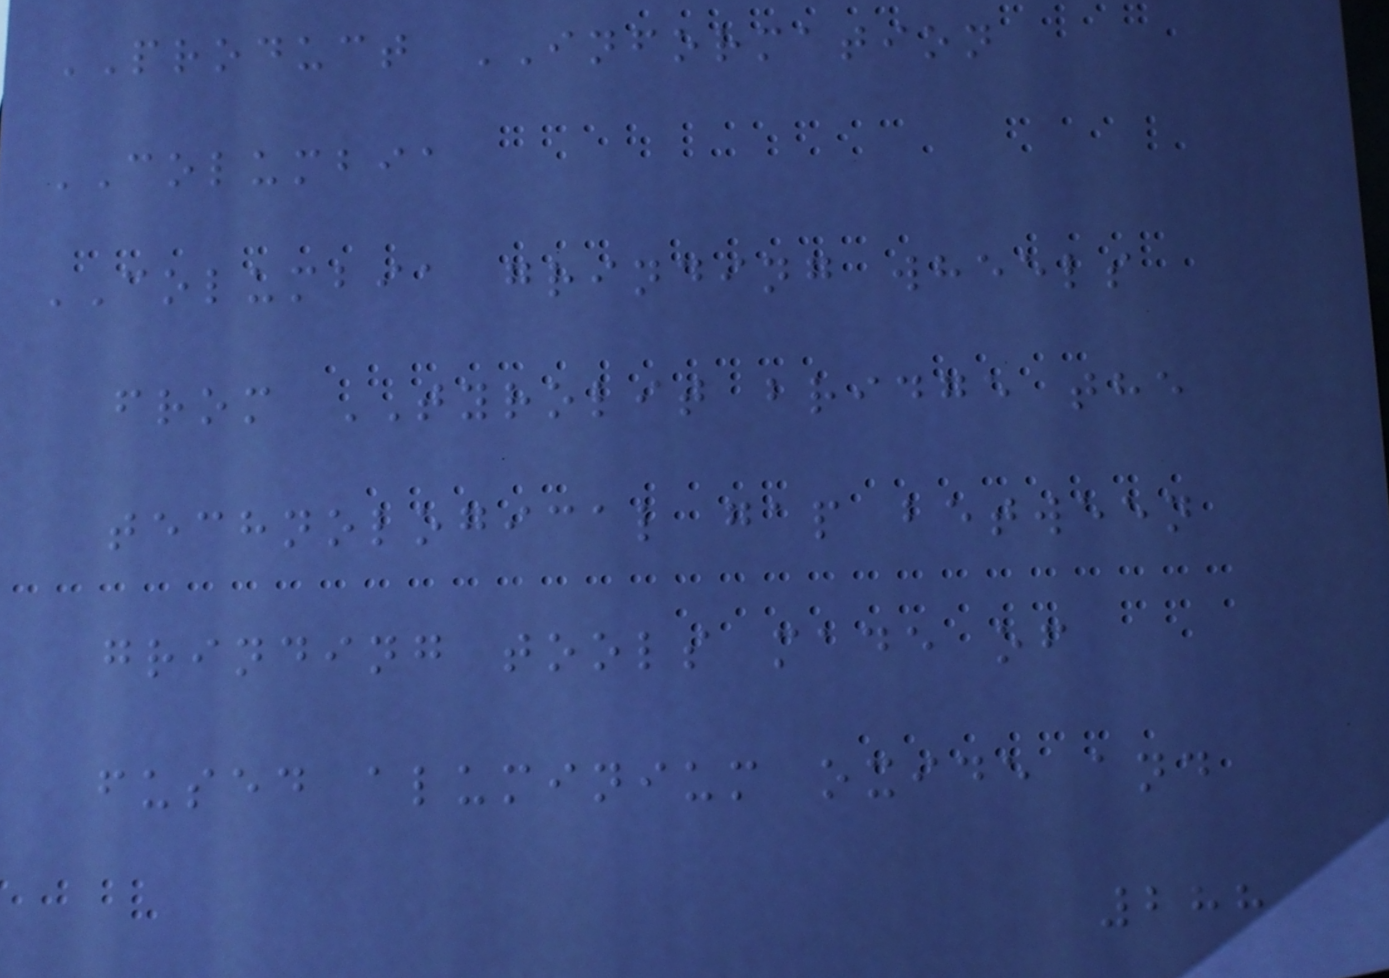PRODUCT INFORMATION
COLUMBIA
COLUMBIA grinding wheels
from TYROLIT bridge the
technological gap between
grinding tools made of
fused aluminium oxide and
288
